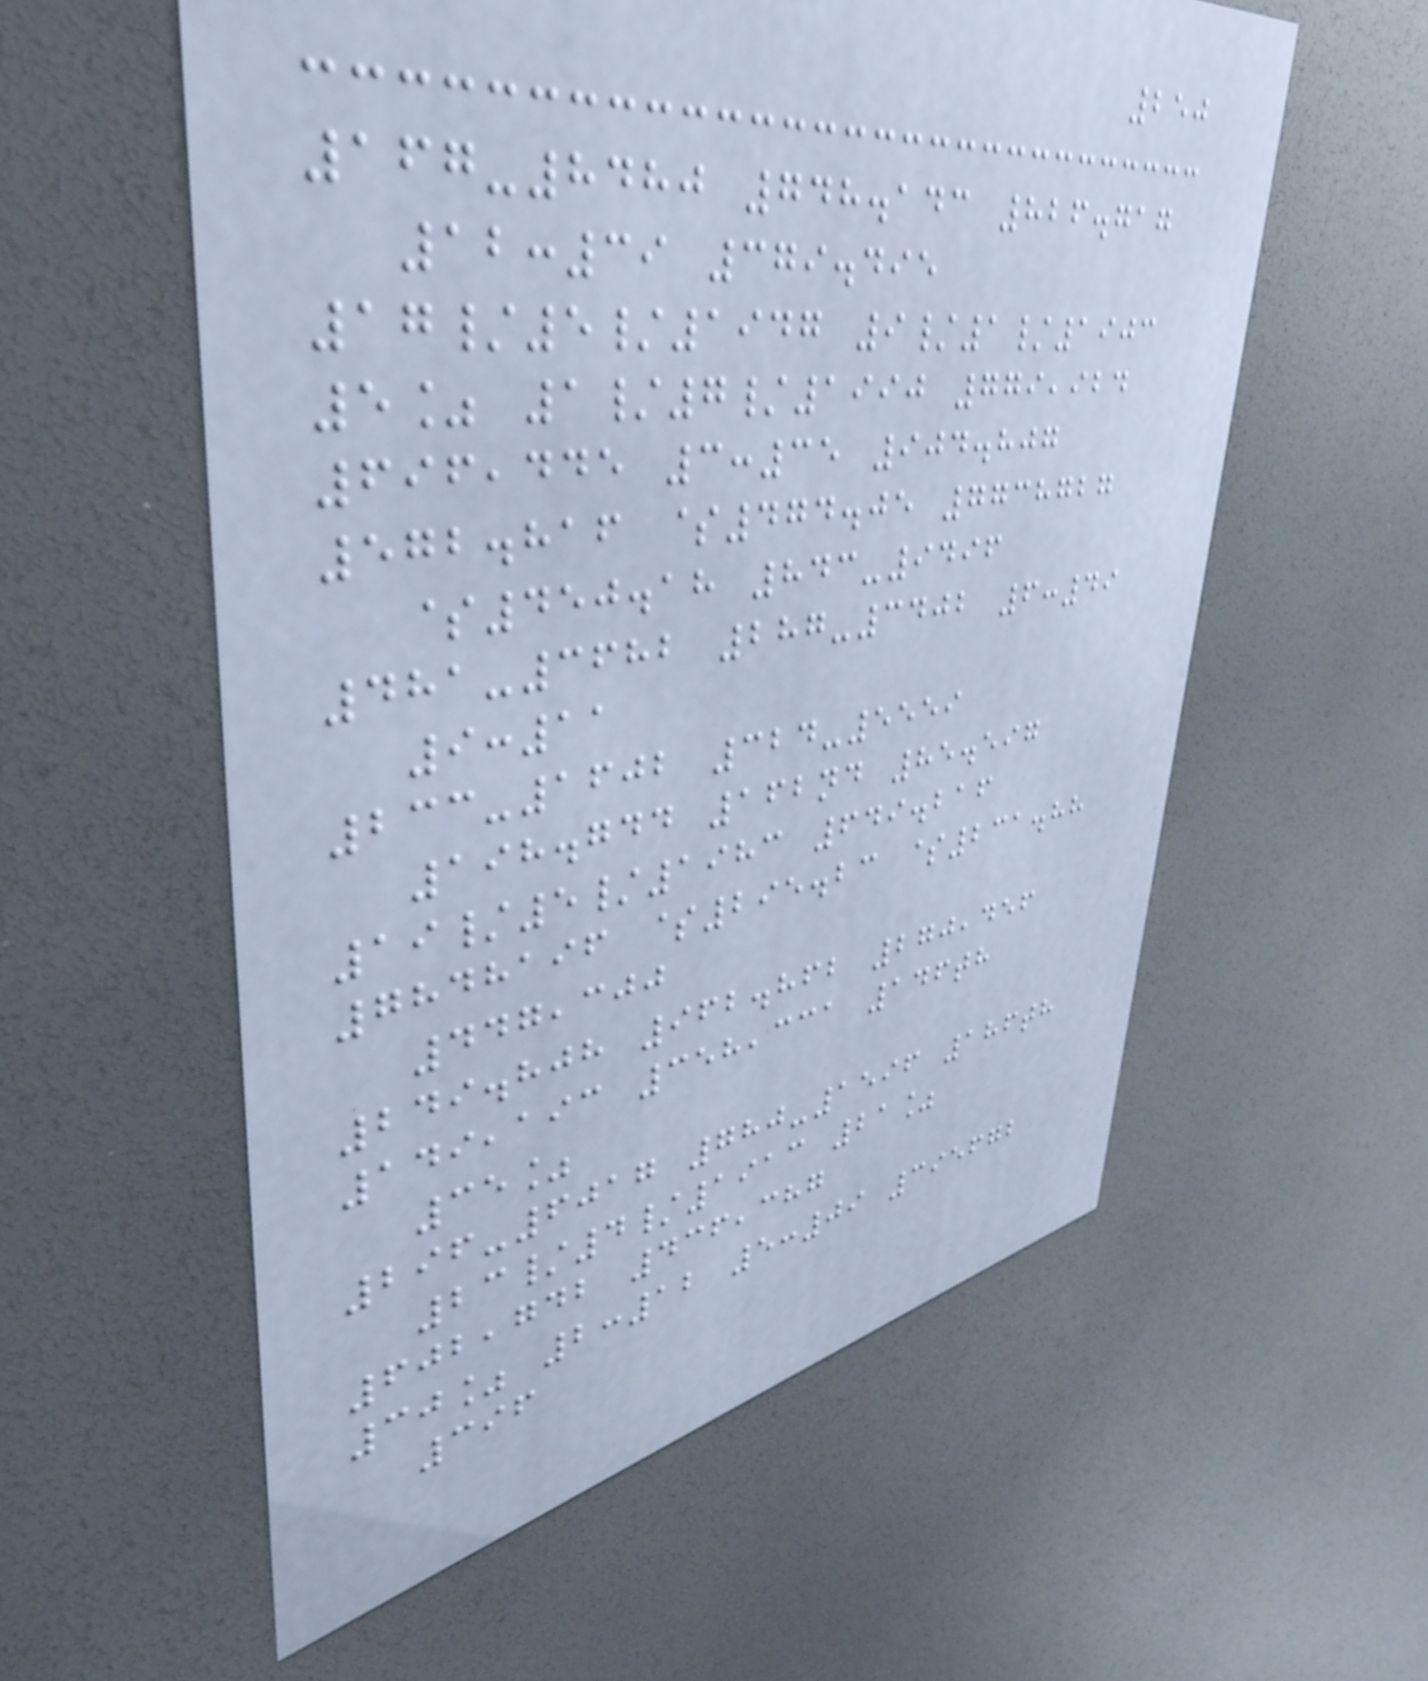250
167-8480 748.143 826.717
12:39 379.495
17/5/1947 9/1/1903
5% 1/7/1990 779,924
696,445 3:35 904.807
572.816 $474.05 7738727
$450.18 843-9496
481-3682 287-3402 6:49
9:11
233-1602 324-5559
198.744 162nd 85.597
19/5/1983 649.216
7848196 $295.23 $231.88
447,300
249.808 962.862 270,456
149,193 358,331 146th
35%
296-6017 780-1596 186th
23/4/1913 21%
602,742 436,387
30% 2:12 5:09 395672
396
